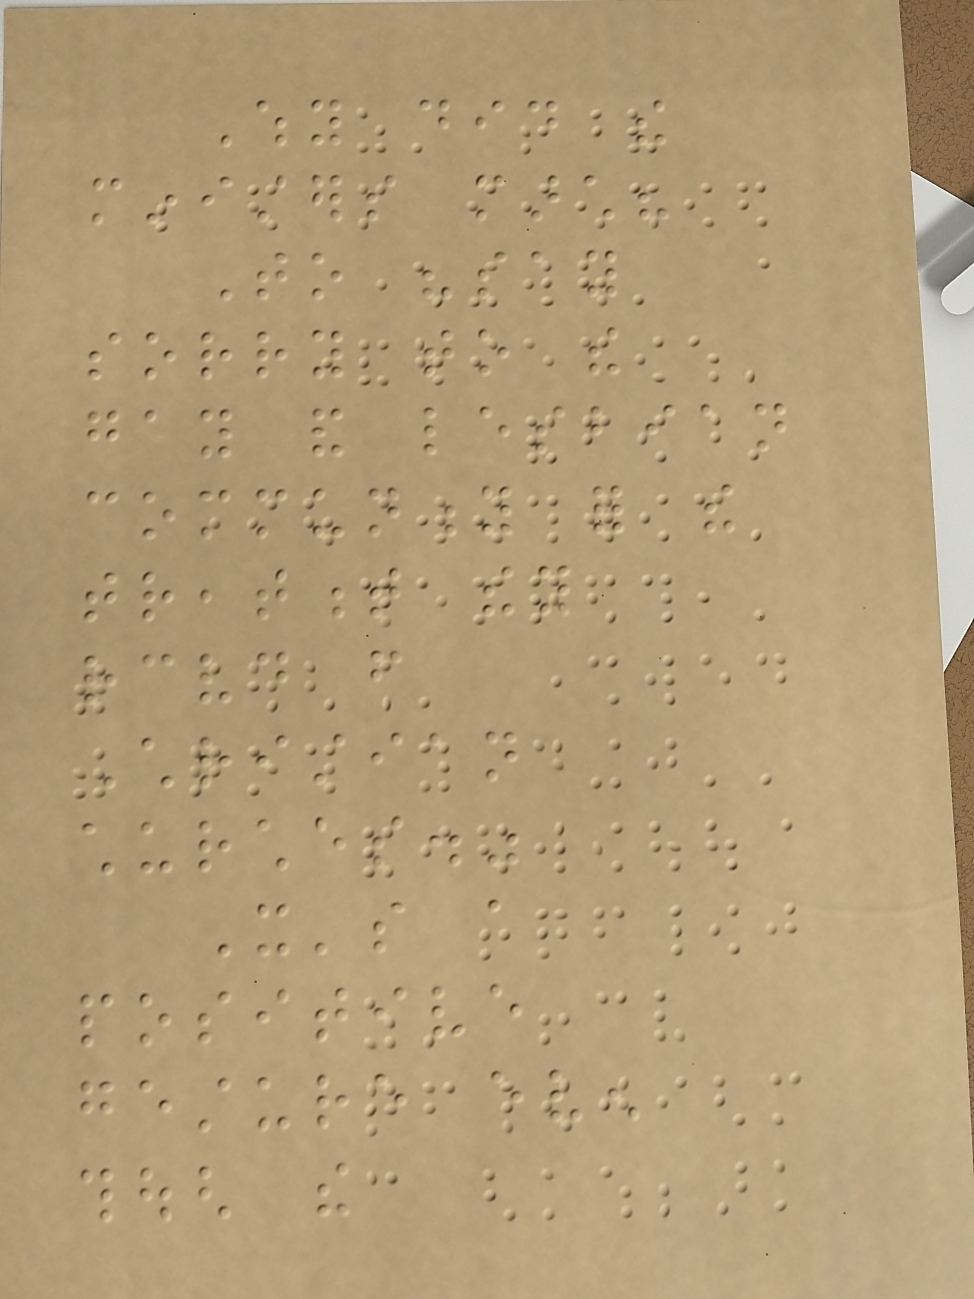Why did the
ministers march?
To "say
sorry to the
gay and lesbian
community for the
treatment they
received from
Christian
churches."
It's a
positive
gesture even
though the
